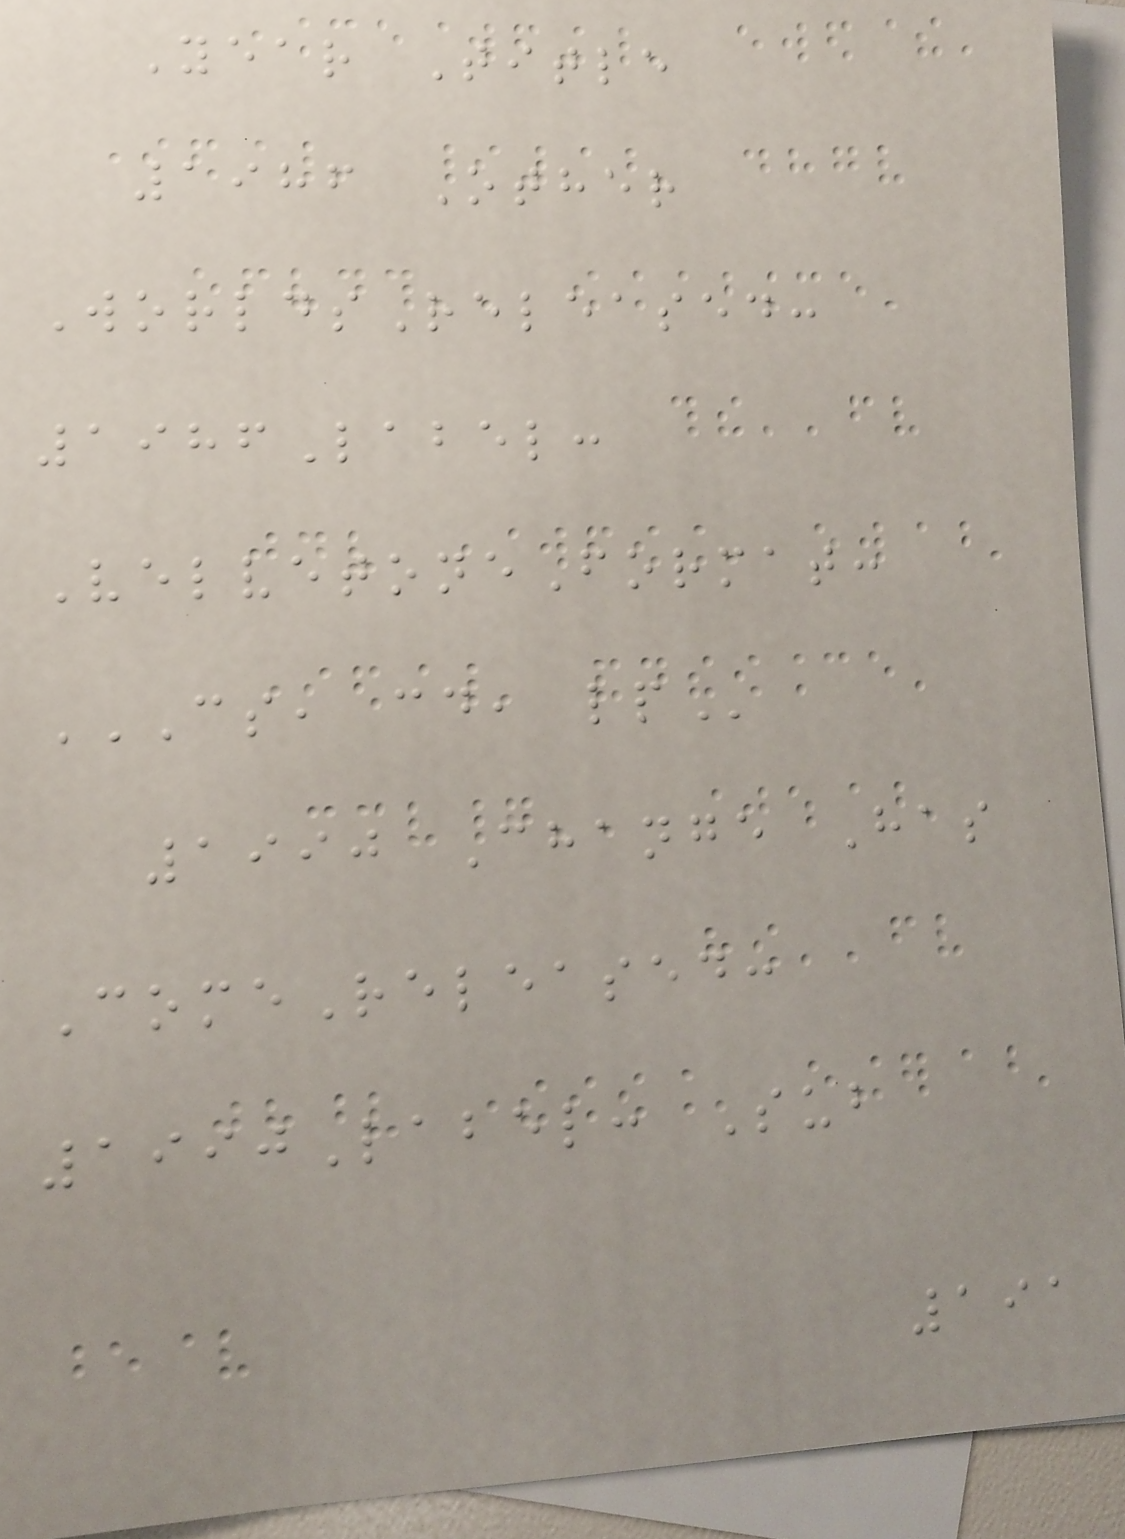Year Title
1986 Other
WorldsReleased:
1986Label:
VelvetoneFormat:
CS, CD, LP
1990 Change Has
ComeReleased:
1990Label: Sub
191
